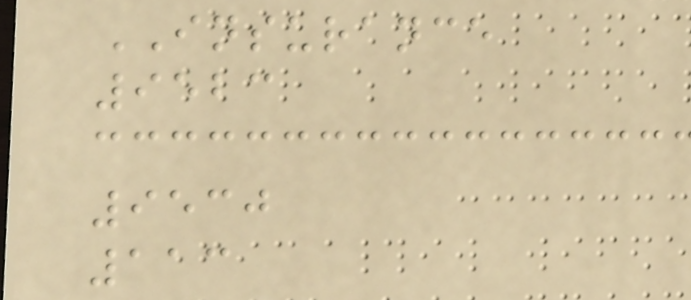INSURANCE
9523
9530
113
